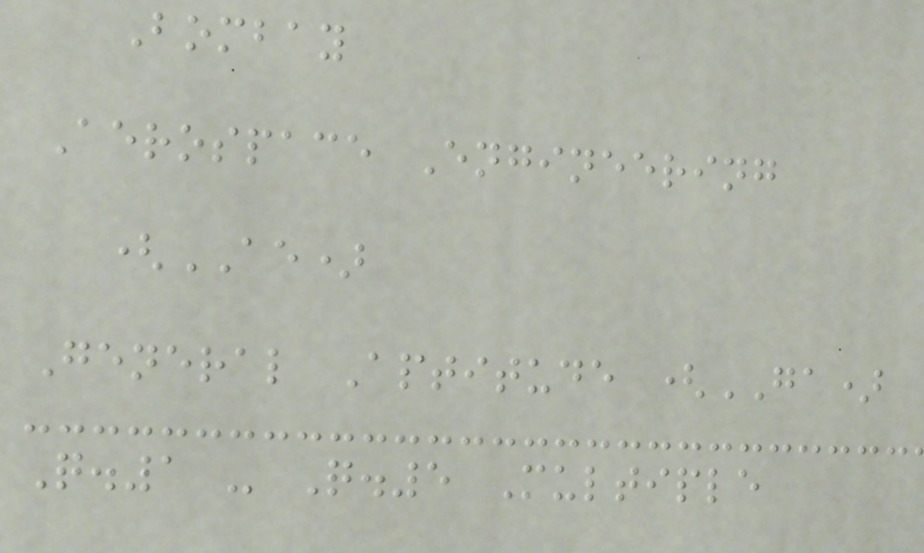Bombay
Aerospace Engineering
(AE)
General Aptitude (GA)
Q.1 - Q.5 Multiple
